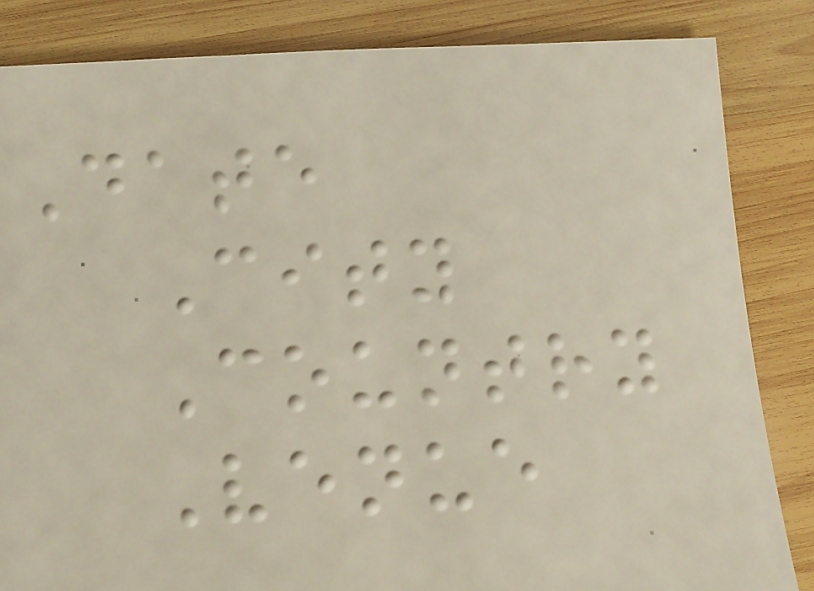Date
City
Country
Venue
